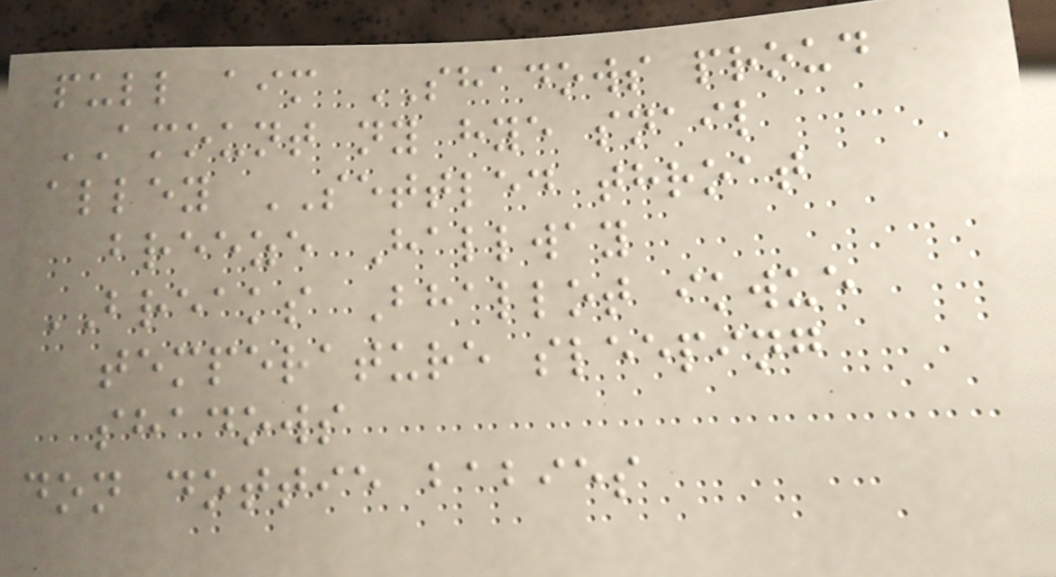pull aim SHADOWS proud
AMOUNT ny hye snail
alley SETTLED throat
breeze Hallway
BREAKS Bhallot ikwue
temperature sleeping
shadows
don dottie babies
